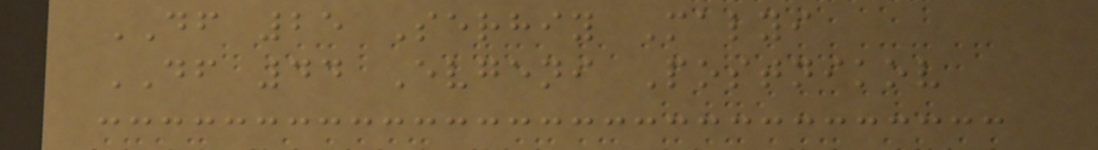DF 25 Serhiy Malyi
DF 44 Evgeni Postnikov
